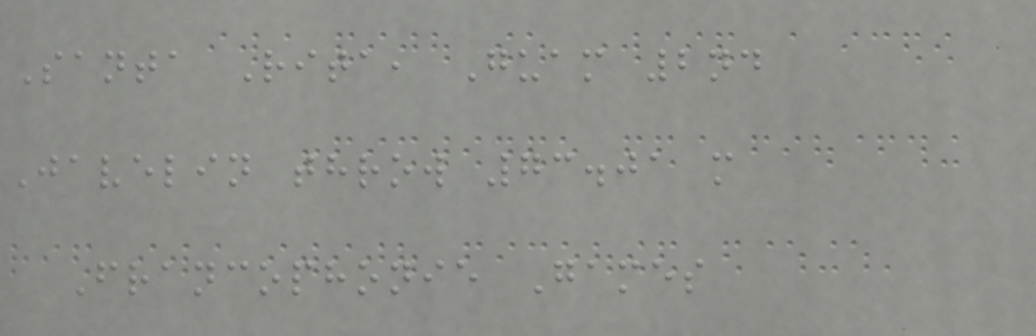Santa Rita, Guam 2nd
Javelin throw 73.01 m
Francophonie Games
